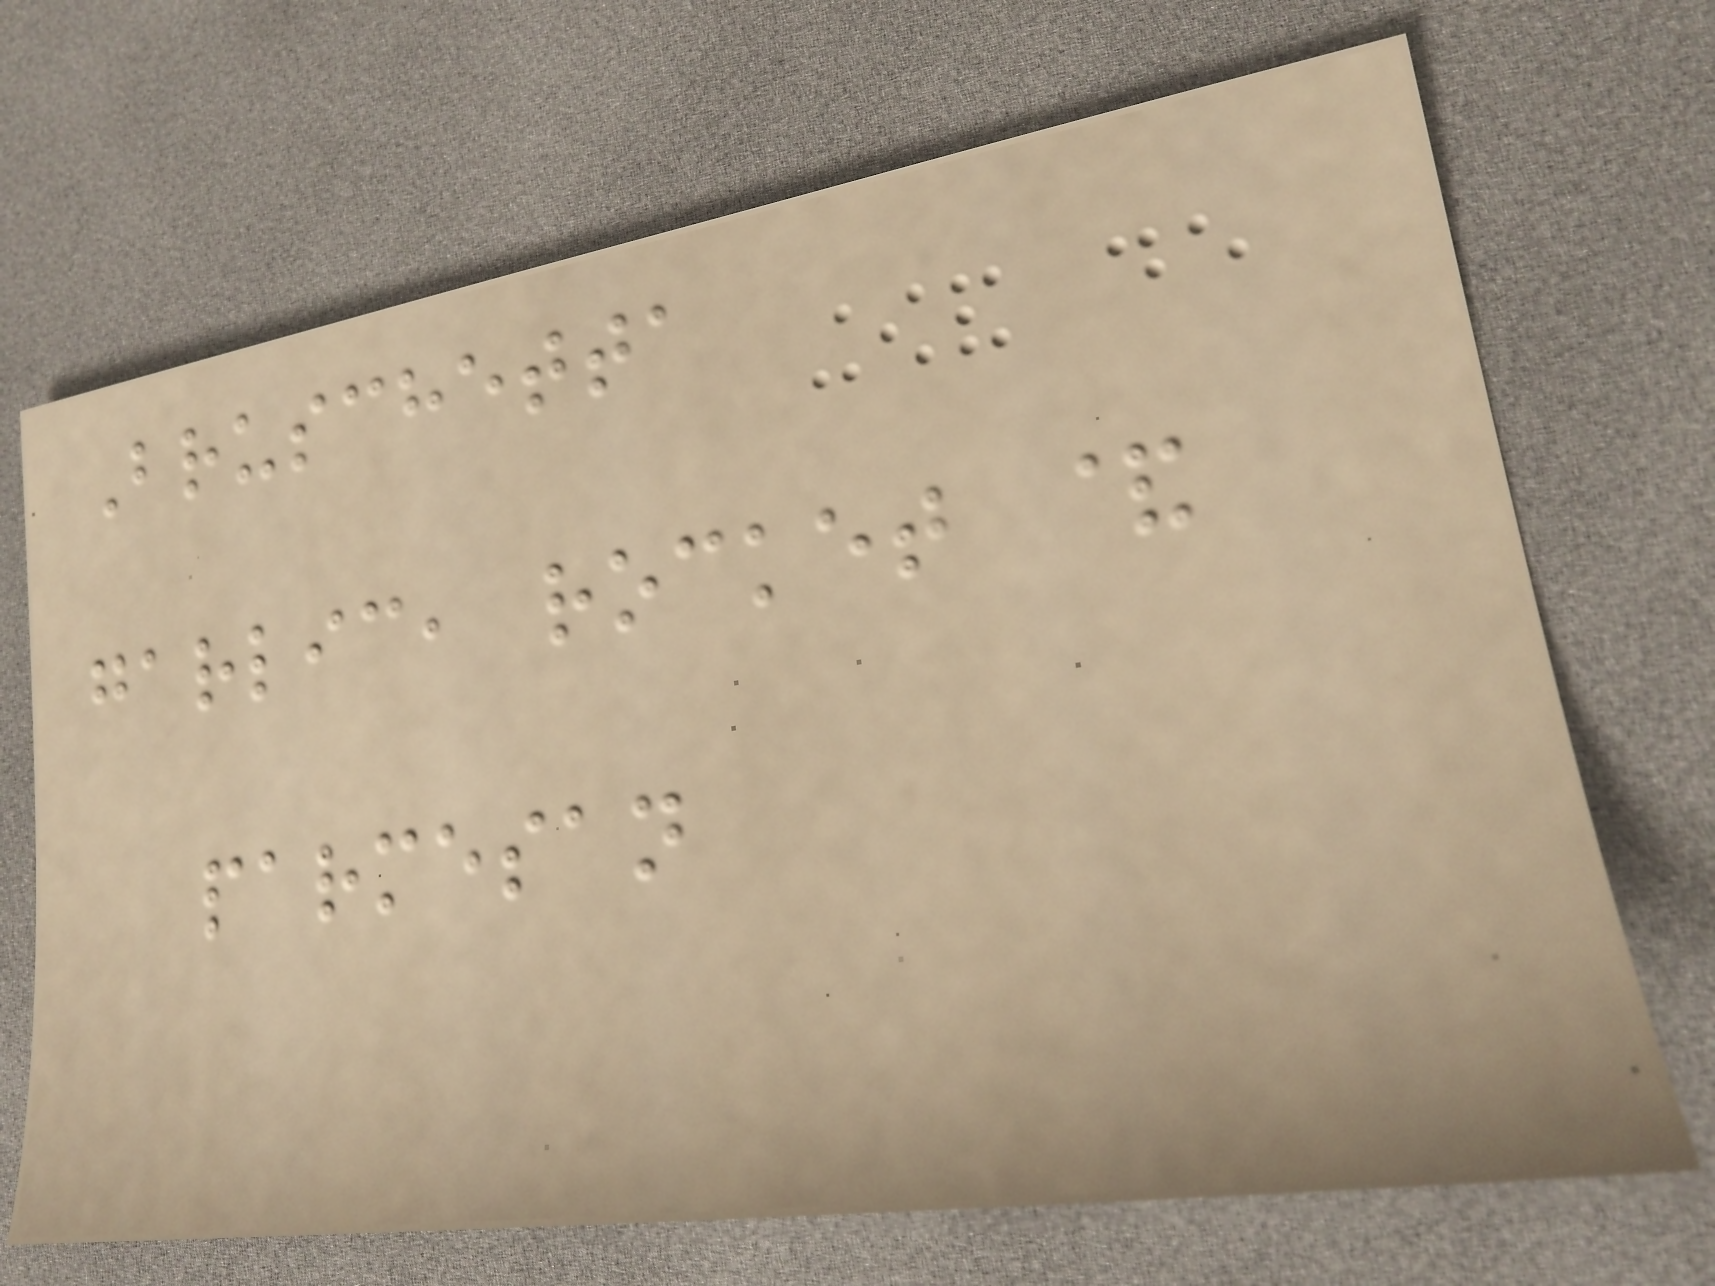Bruschetta
garlic, rocket &
parmesan
